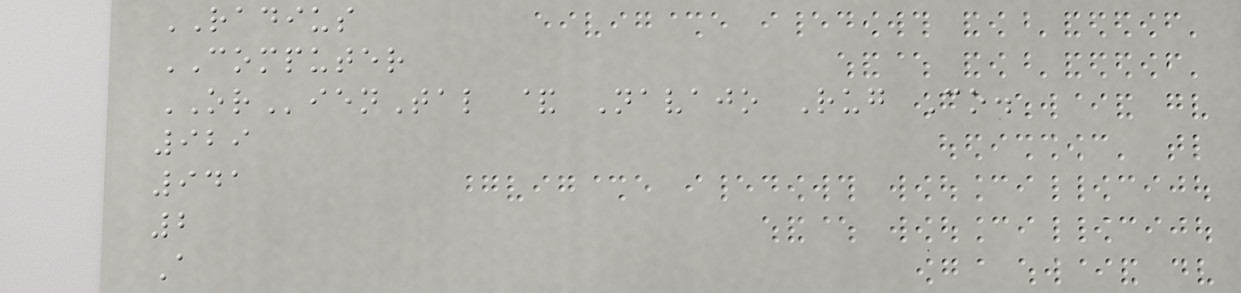RADIUS
COMPUTER
ORienTal & Navajo Rug Co.
929
941
2
A
